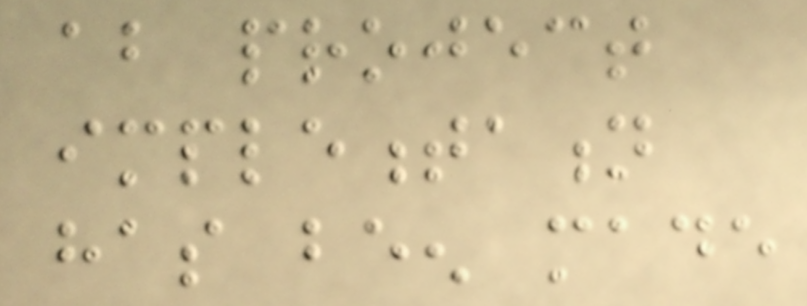about project
implementation
has been made
